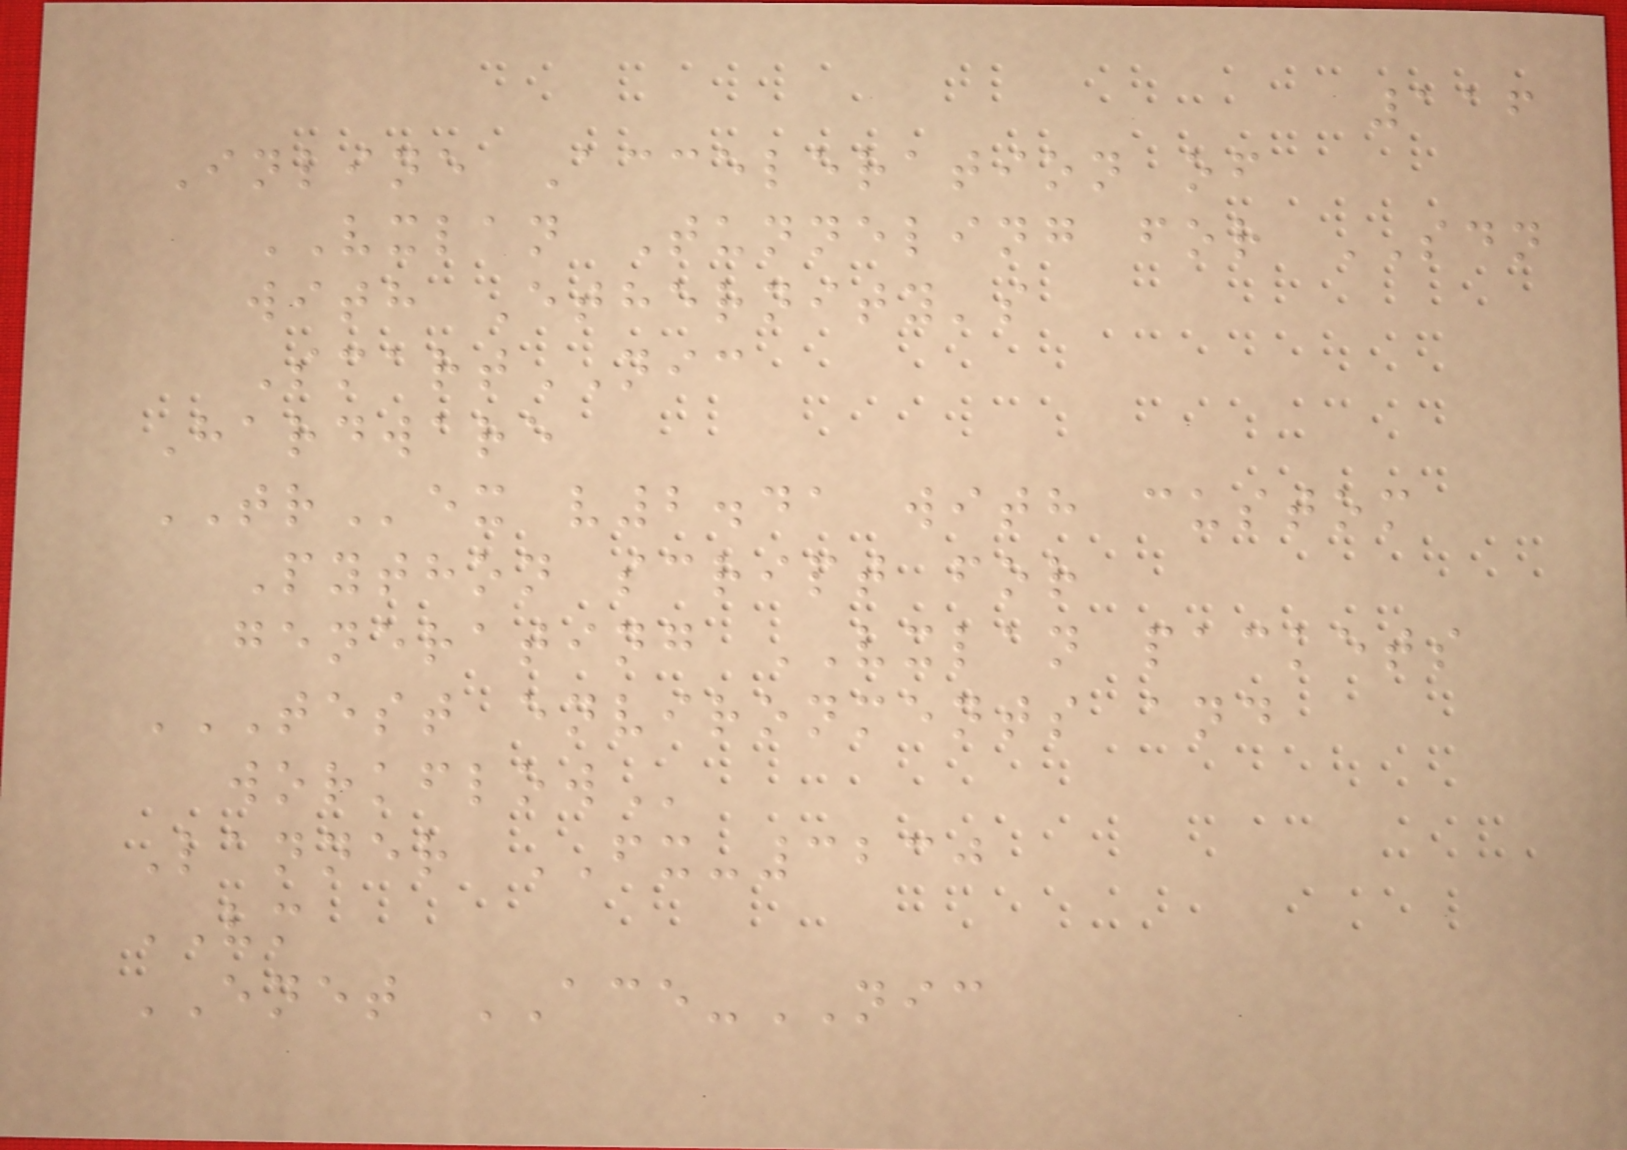116
Inline Acceleration of
VXLAN Tunneling for SDN
with Ethernity's
SmartNIC
Hardware
TRex v2.41 with custom
Python script for
generating VXLAN packets
TEST ENVIRONMENTS AND
WORKFLOW
Lanner FX-3230
VM
ENET ACE-NIC
